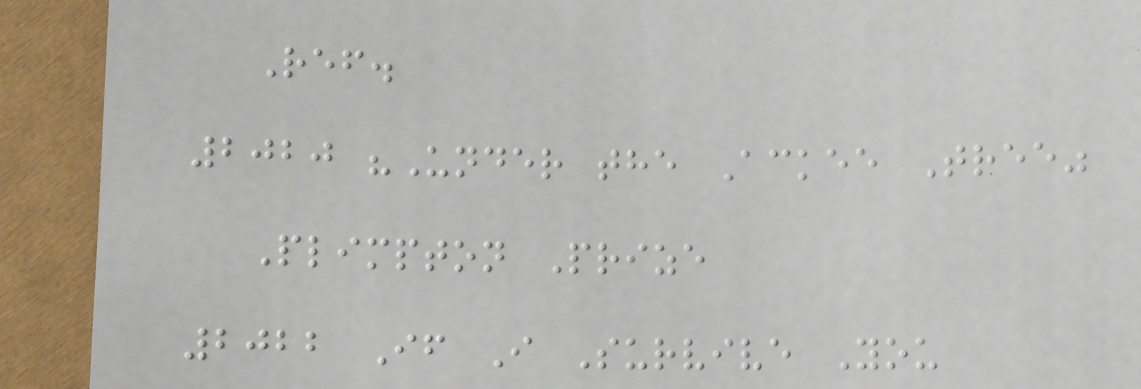Ref.
2020 "Under the Ackee Tree"
Plimpton Prize
2022 If I Survive You
